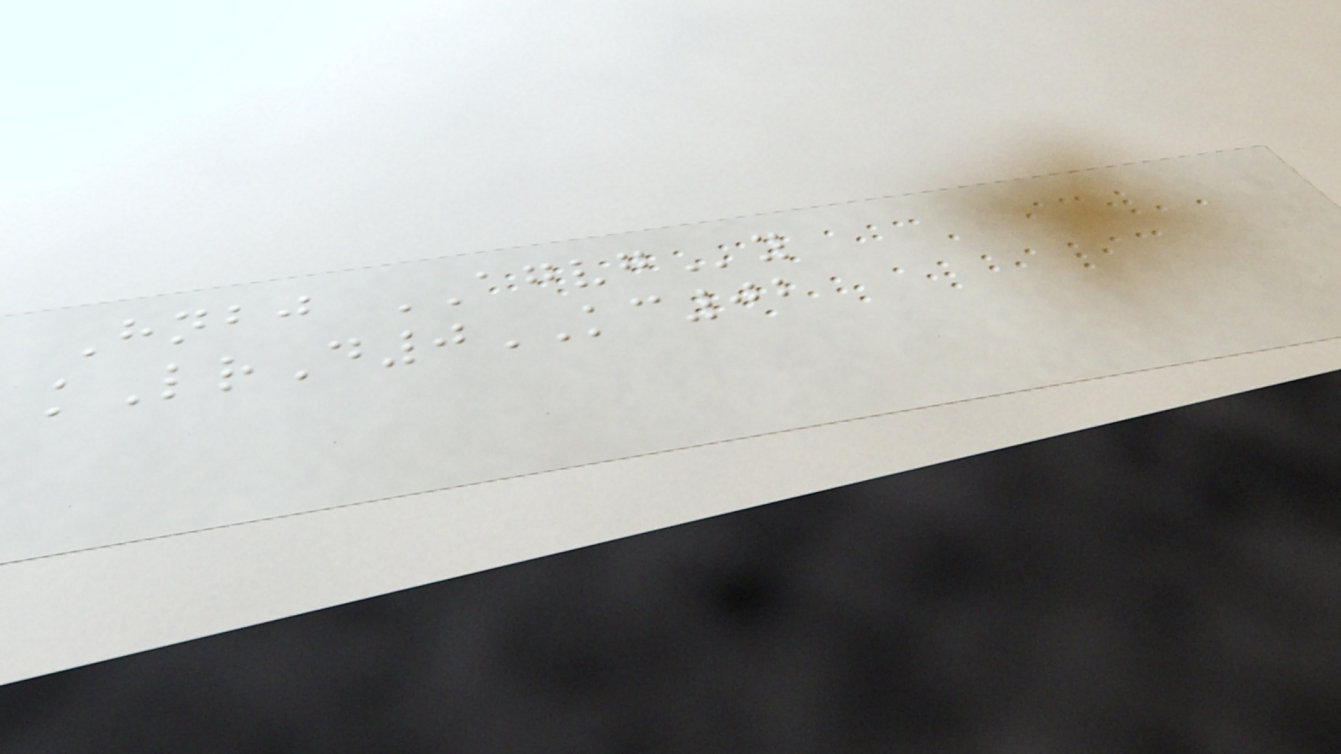Hnbj AGVGy
kLrD0KC02
